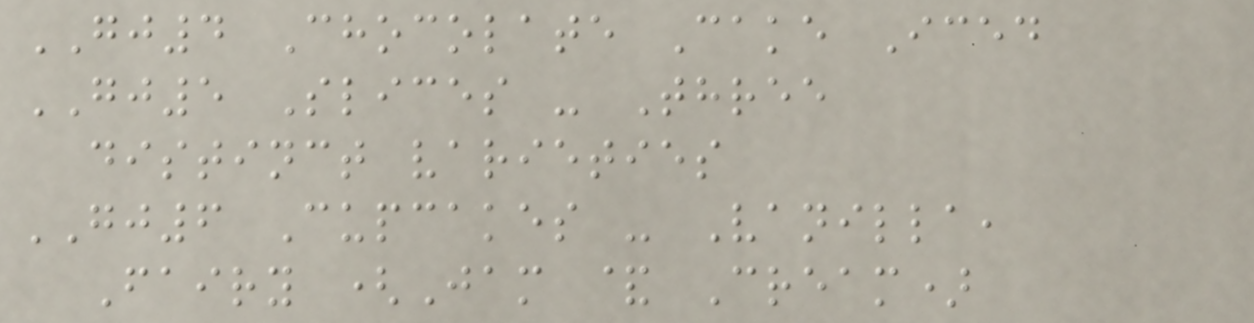GJ4 Chocolate Cake Iced
GJ5 Slices - Three
distinct varieties
GJ6 Cupcakes - Vanilla,
Fairy (Jam & Cream)
